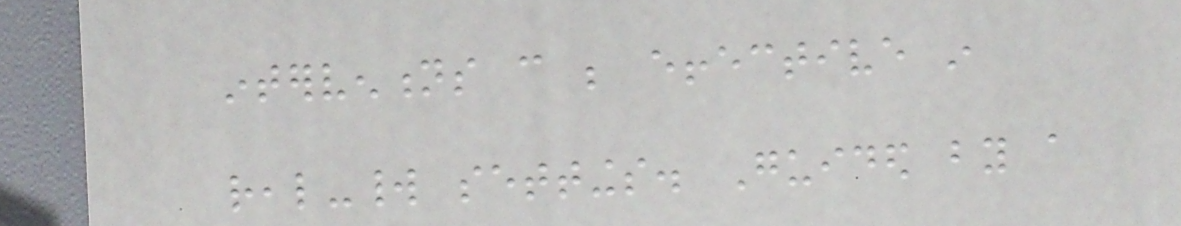interventions can be effective in
real-world settings. Guided by a
